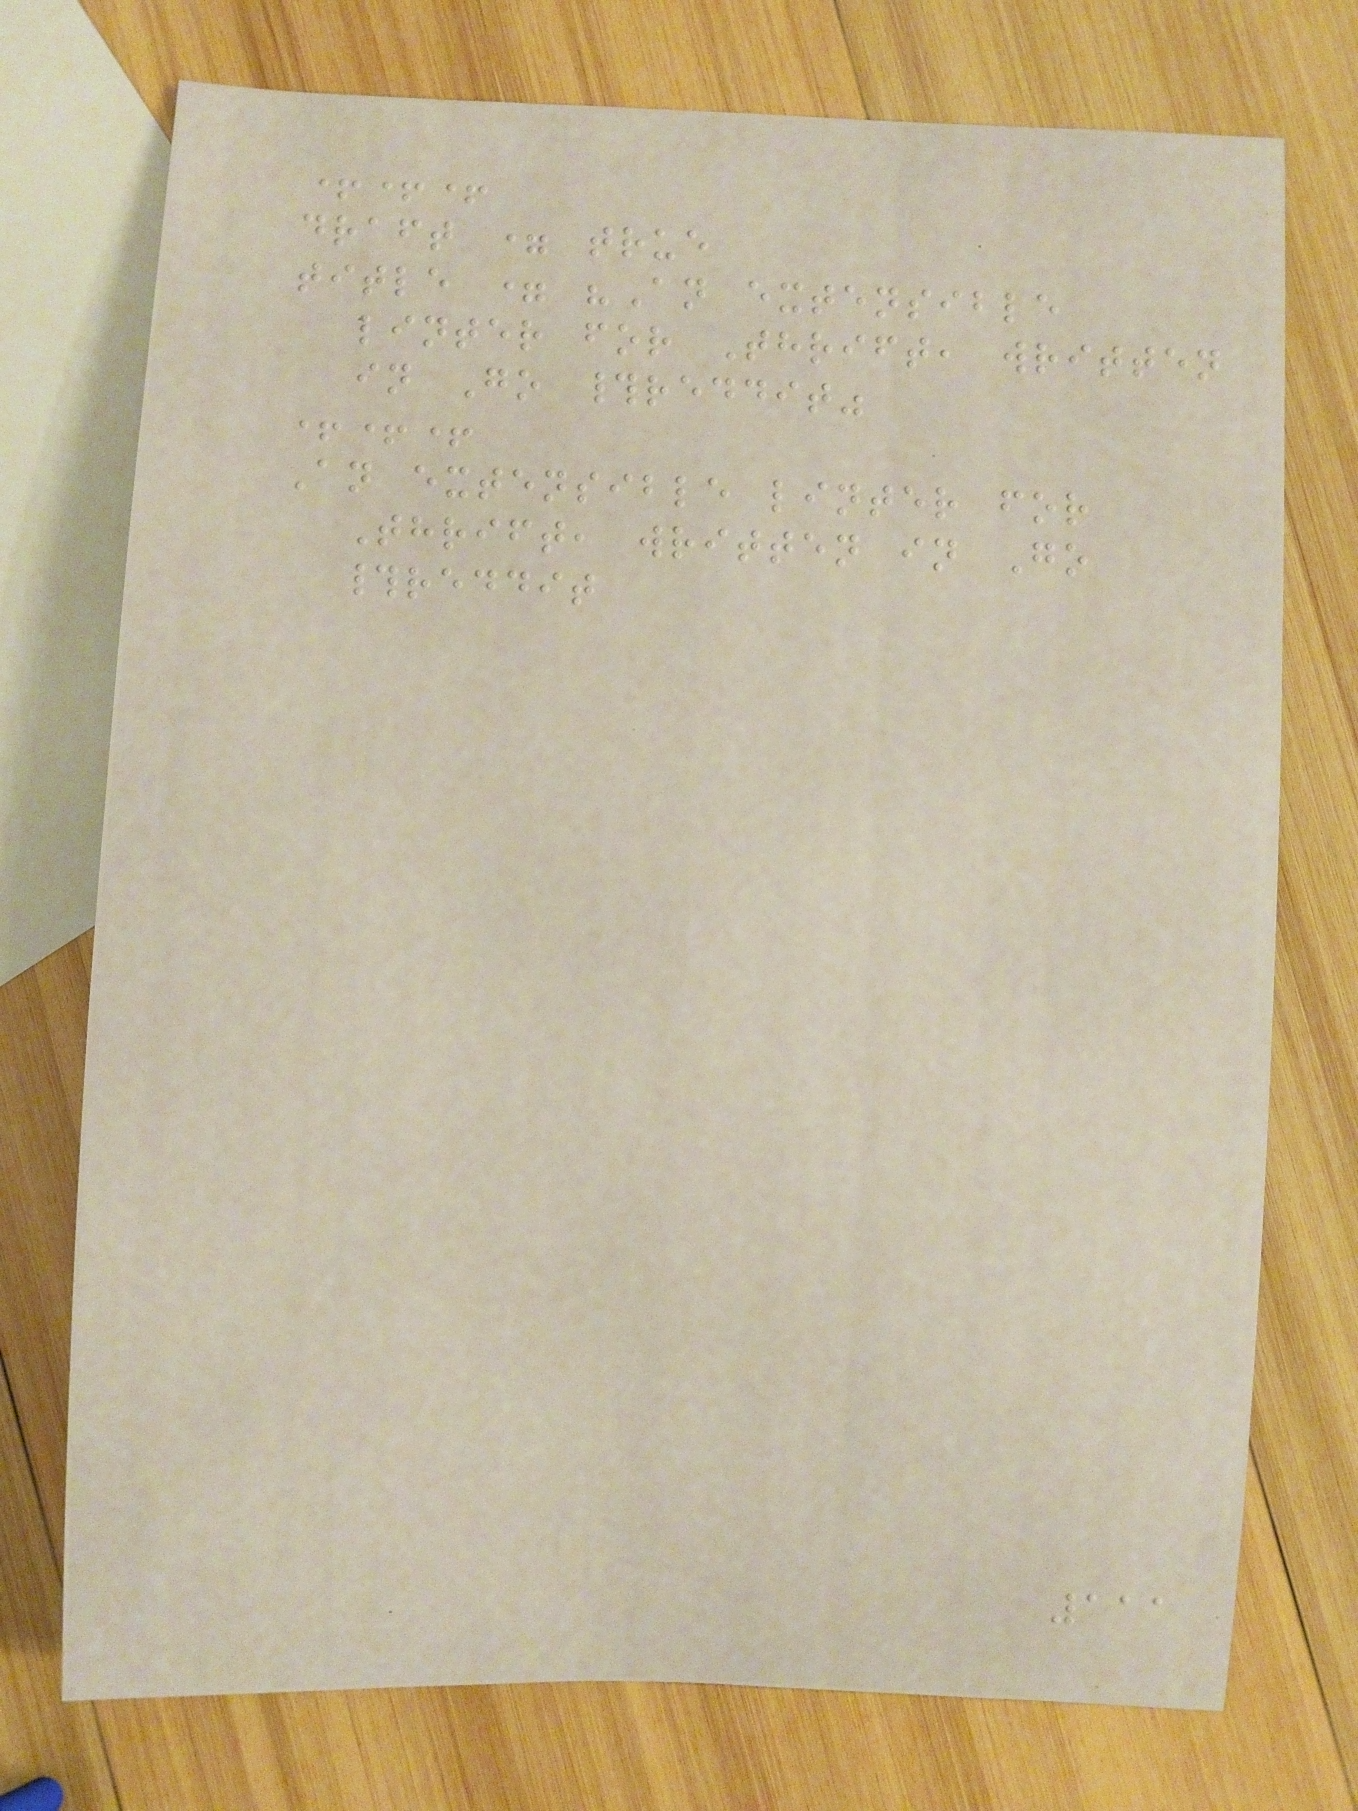+++
draft = true
title = "An extensible
linter for Thrift, written
in Go #reddit"
+++
An extensible linter for
Thrift, written in Go
#reddit
111
